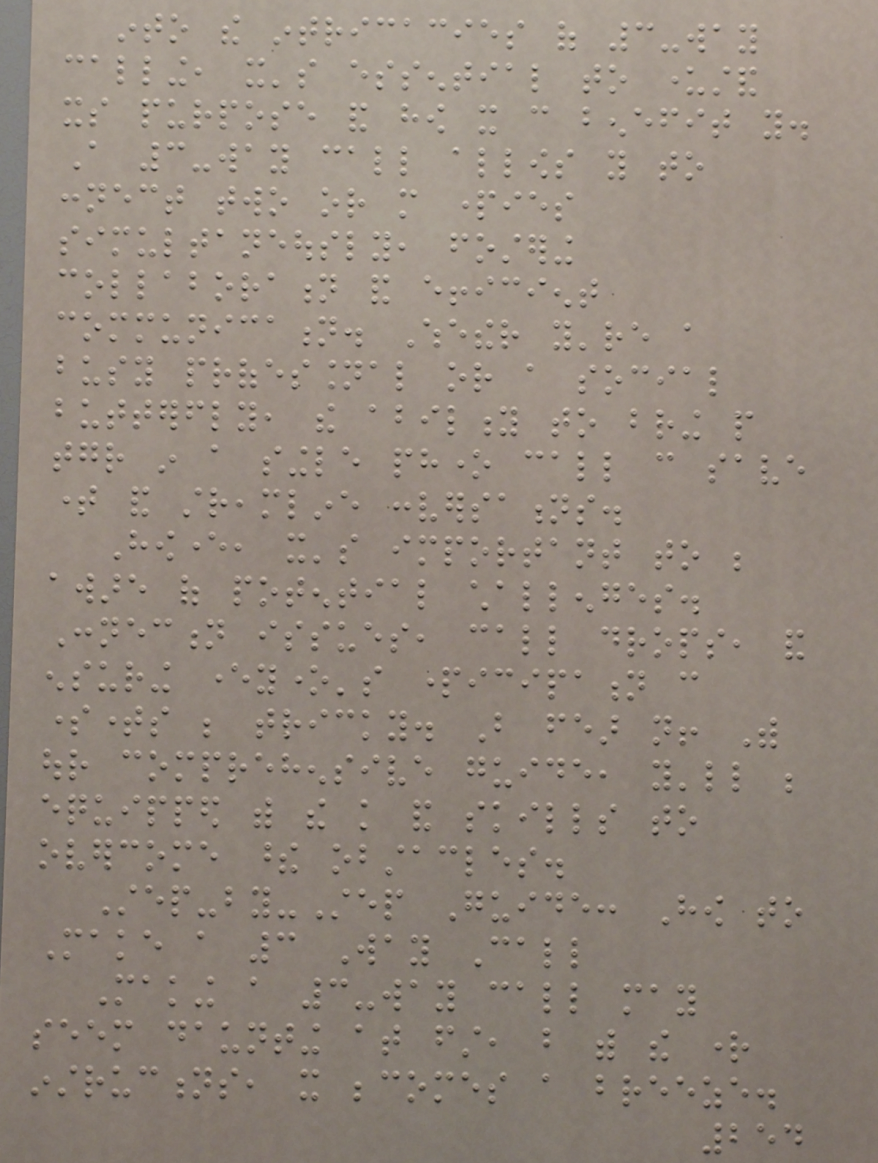into the intricacies of 3-way
calling, it's essential to understand
its purpose and how it can benefit you.
A 3-way call allows you to
connect two or more parties
simultaneously, fostering
collaboration and efficient
communication. Whether you're a
busy professional or a social
butterfly, the ability to bring people
together in a single phone call can save
time and streamline conversations.
However, it's important to be
aware of potential challenges.
Connection issues, call drops, and
ensuring everyone's participation can
sometimes be tricky. But fear not! With
our comprehensive guide, you'll be
equipped with the knowledge and skills to
overcome these obstacles.
Step-by-Step Guide: How to
Make a 3 Way Call
Making a 3-way call may
seem daunting at first, but with the right
instructions, it becomes a breeze.
254
